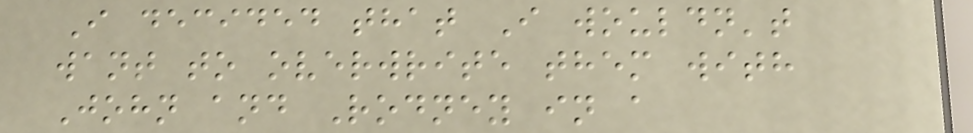I decided that I wouldn't
want to overwrite them with
John and Rodney in a
